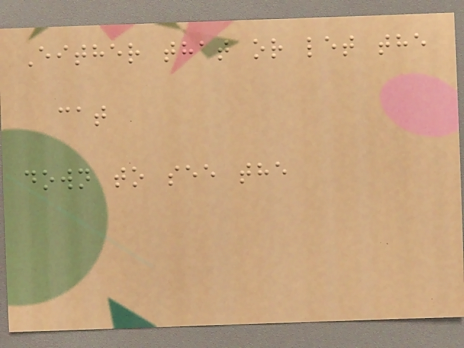Either that or let the
cat
down to see the
